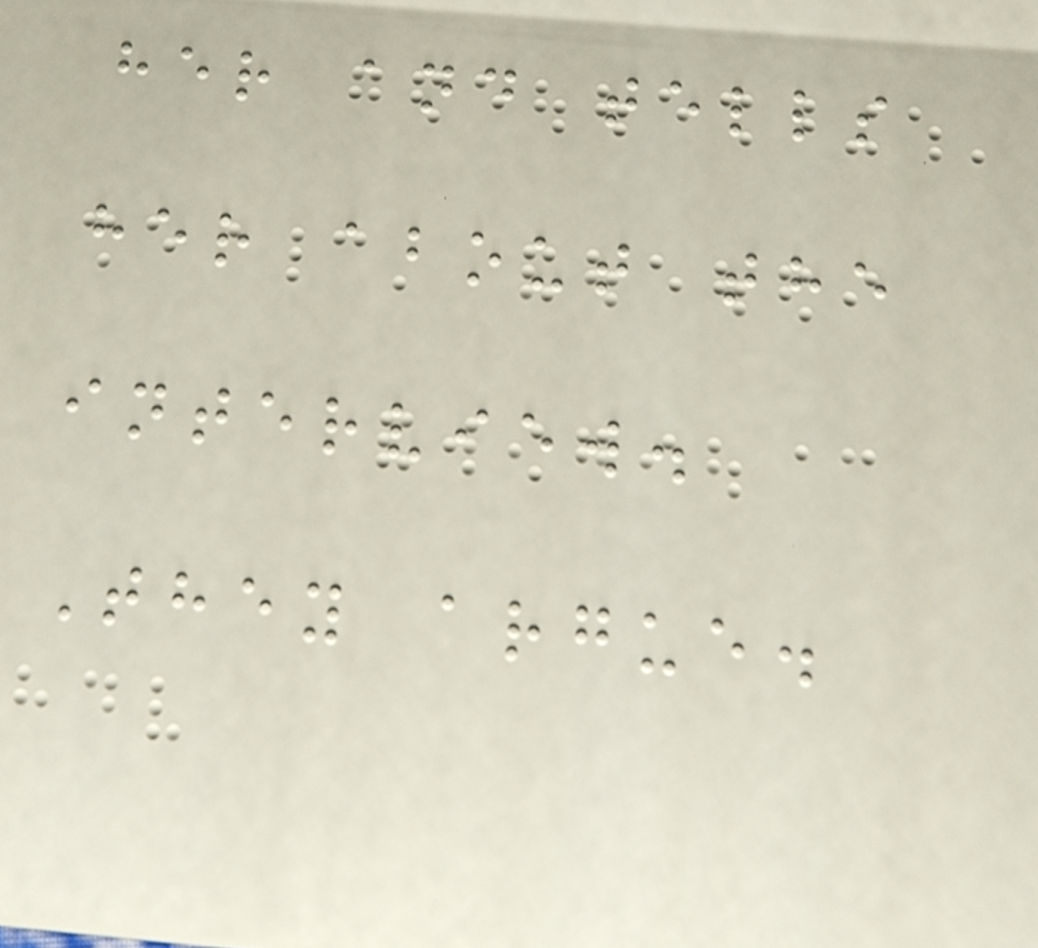her and tells
her about the
interview.
They argue.
